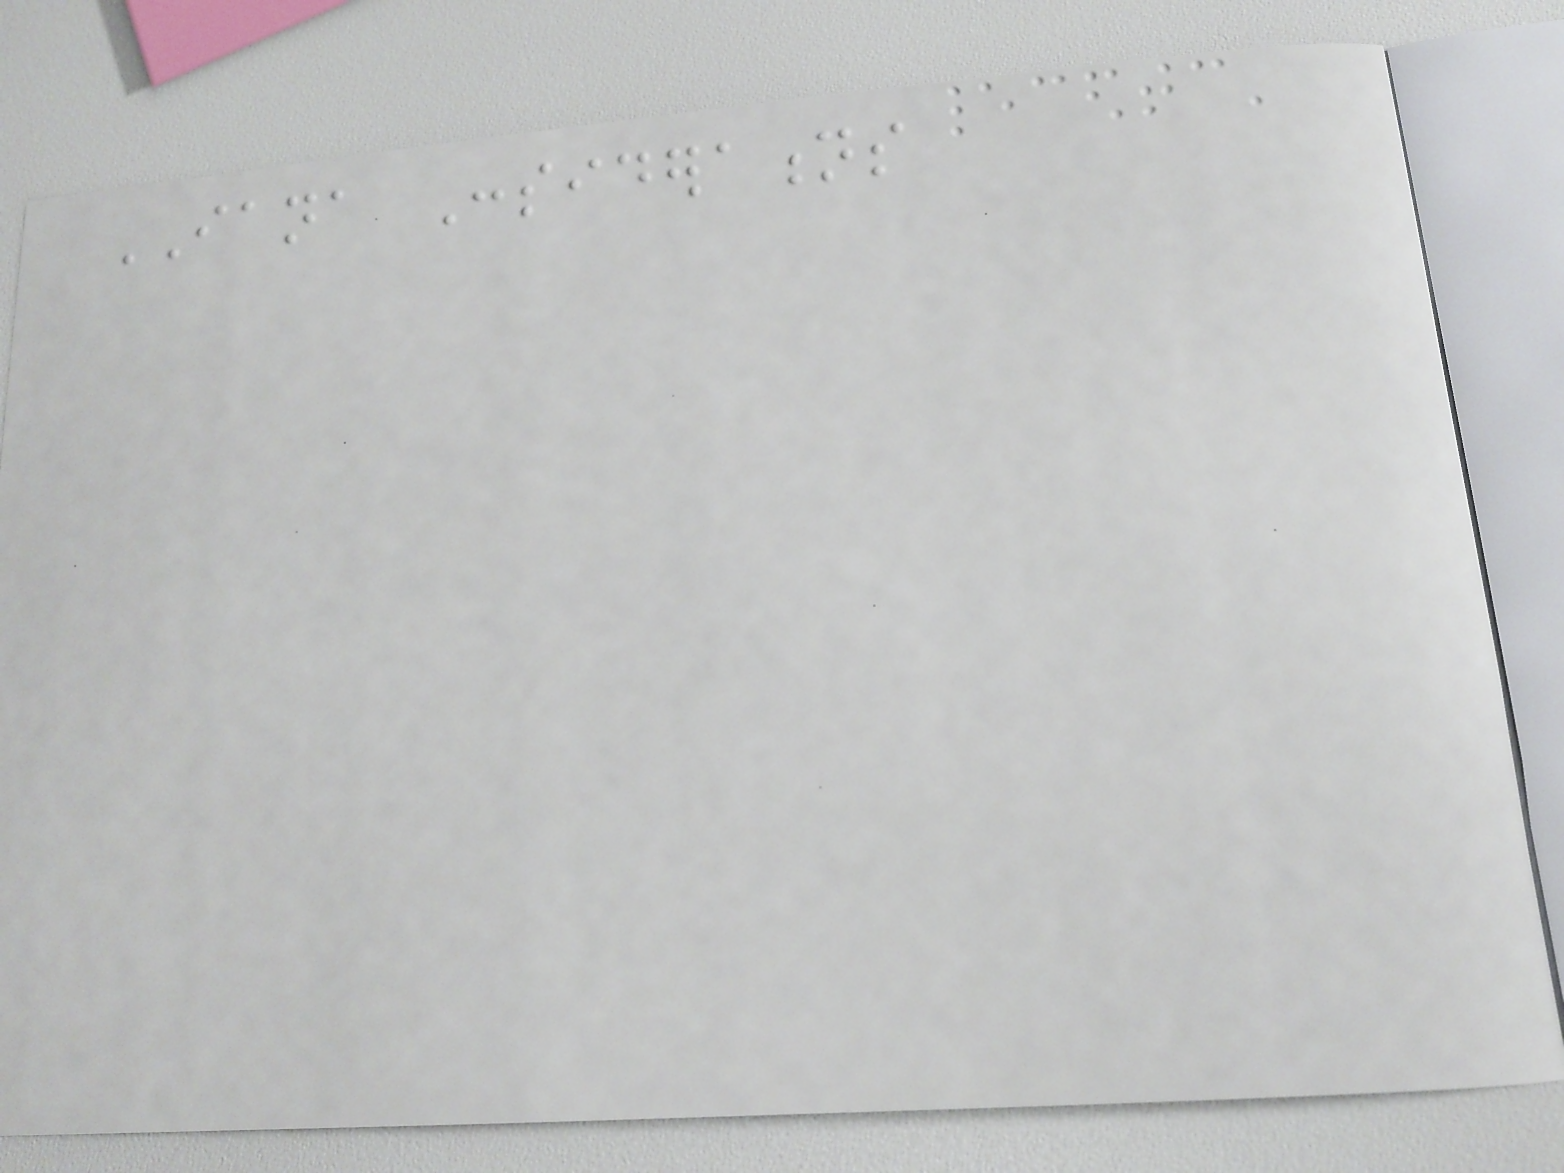IANA Considerations
